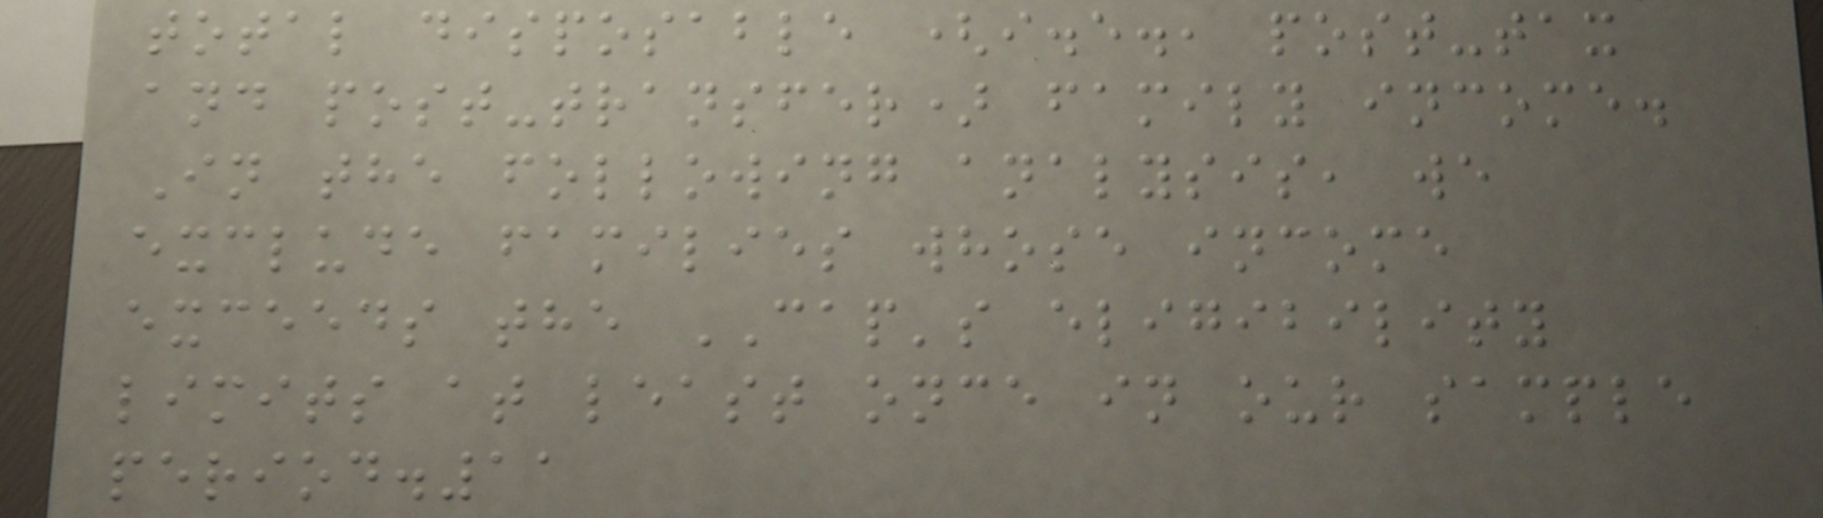total disposable (i.e., post-tax
and post-transfer) family income.
In the following analysis, we
exclude families whose income
exceeds the CAP's eligibility
limits at least once in our sample
period.11
